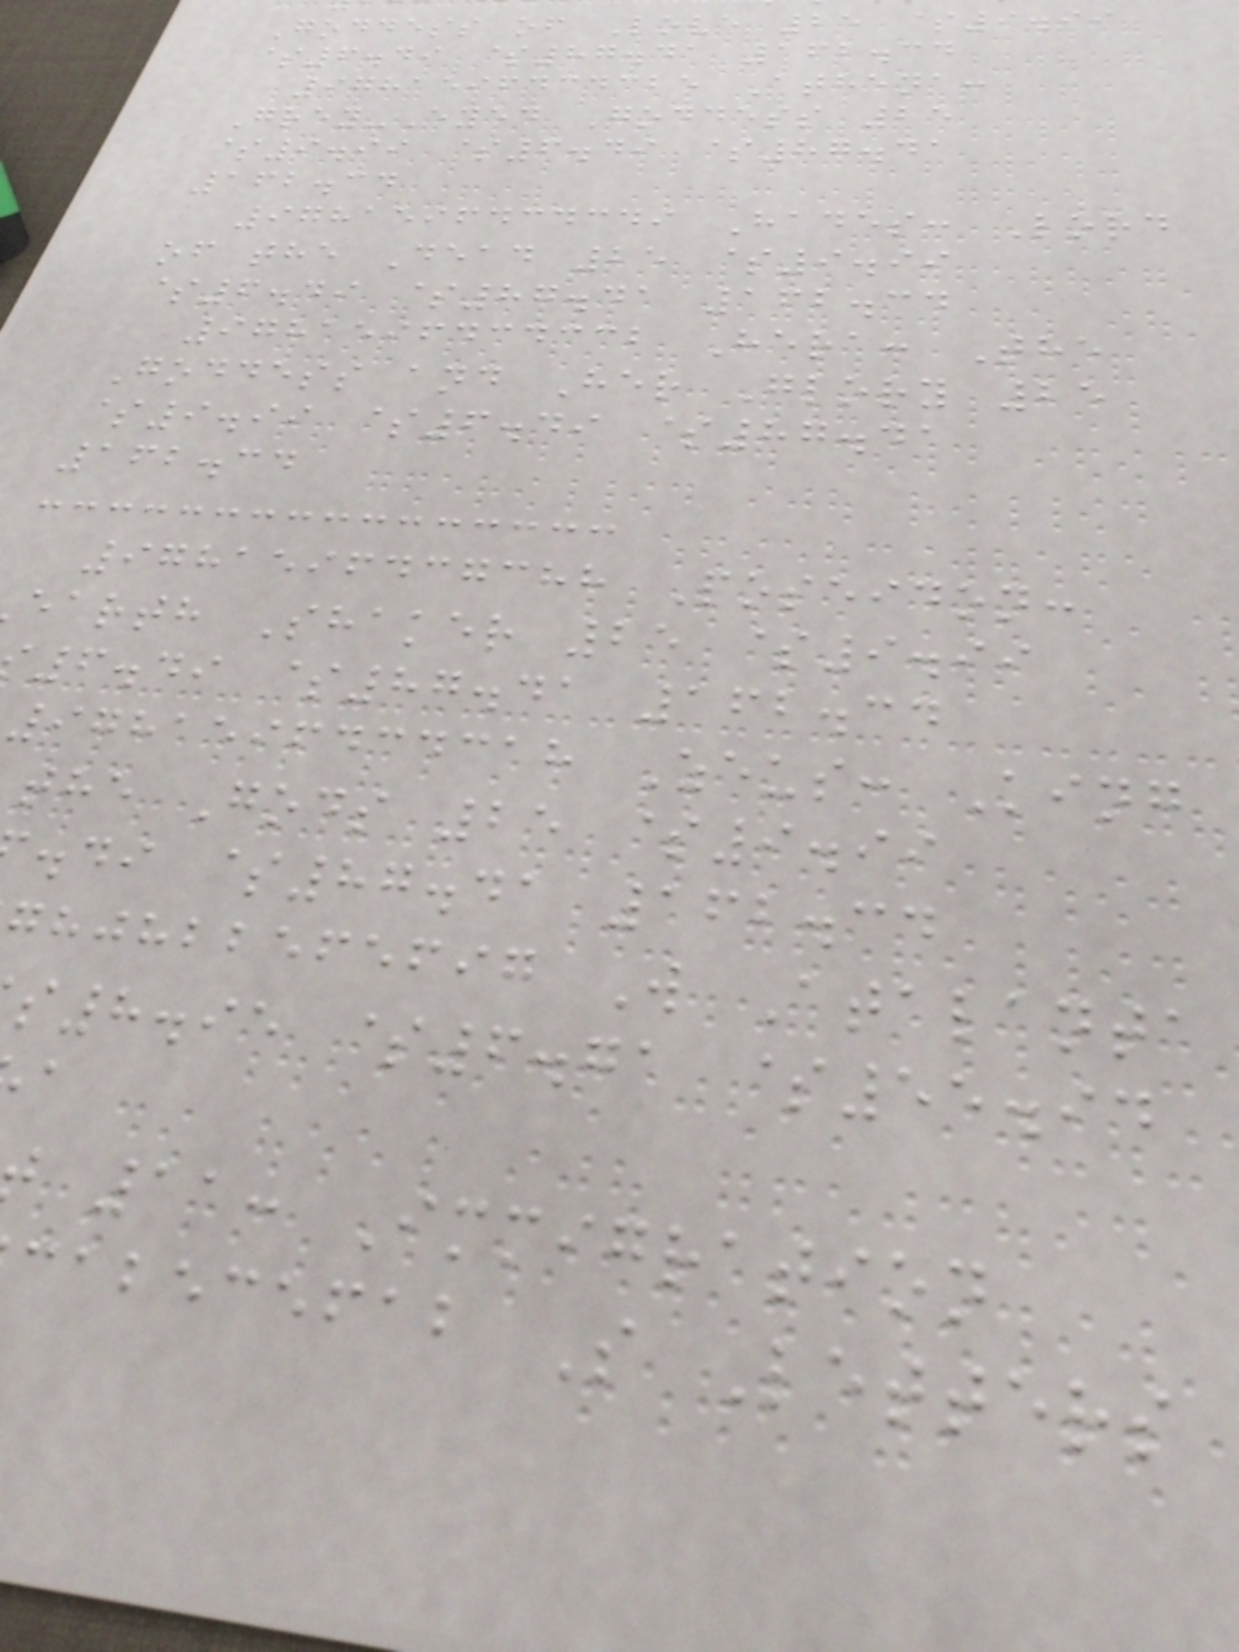Goddess of Love 25 $9.99
$6.49 $87.41 162.34
9781596434325 Athena:
Grey-Eyed Goddess 25
$9.99 $6.49 $87.41
162.34
9781596434349 Hades: Lord
of the Dead 25 $9.99
$6.49 $87.41 162.34
9781596434332 Hera: The
Goddess and Her Glory 25
$9.99 $6.49 $87.41
162.34
9781596437388 Poseidon:
earth Shaker 25 $9.99
6.49 $87.41 162.34
9781596434318 Zeus: King
the Gods 25 $9.99
.di $87.41 162.34
ghjhbbefefig W Atalanta
8.95 $6.71 $55.94
11: Immigration
cabecefab S Letters
